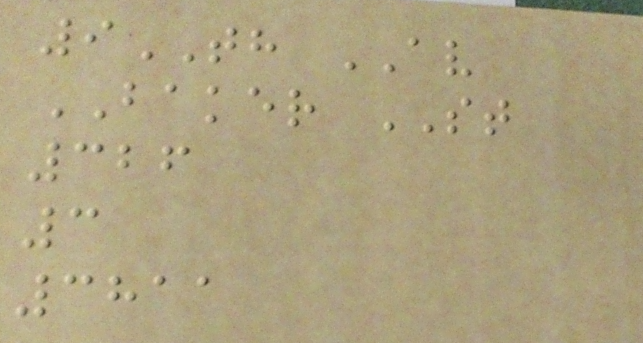9TH AV
BAKER ST
326
3
3811
